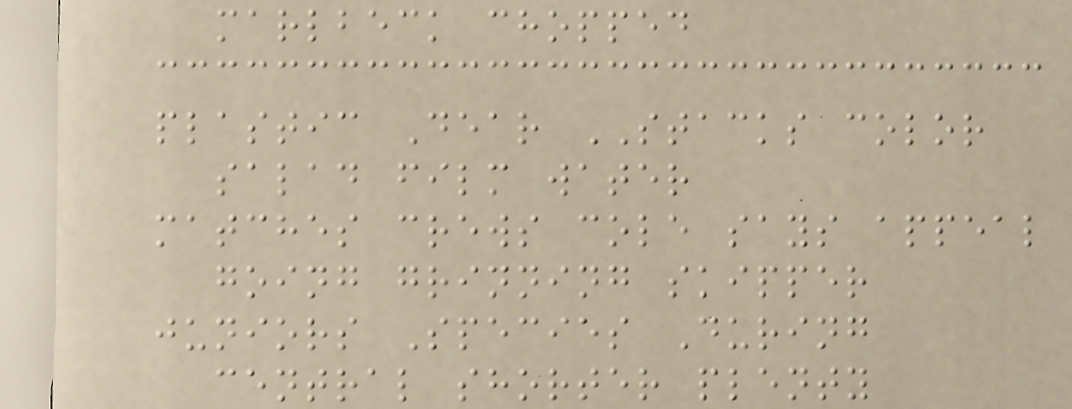marlbeck chopped
plastic Dear STACKS color
salad film water
matches crews cole says appeal
going grinning skipper
juniors Species During
central shorter plenty
